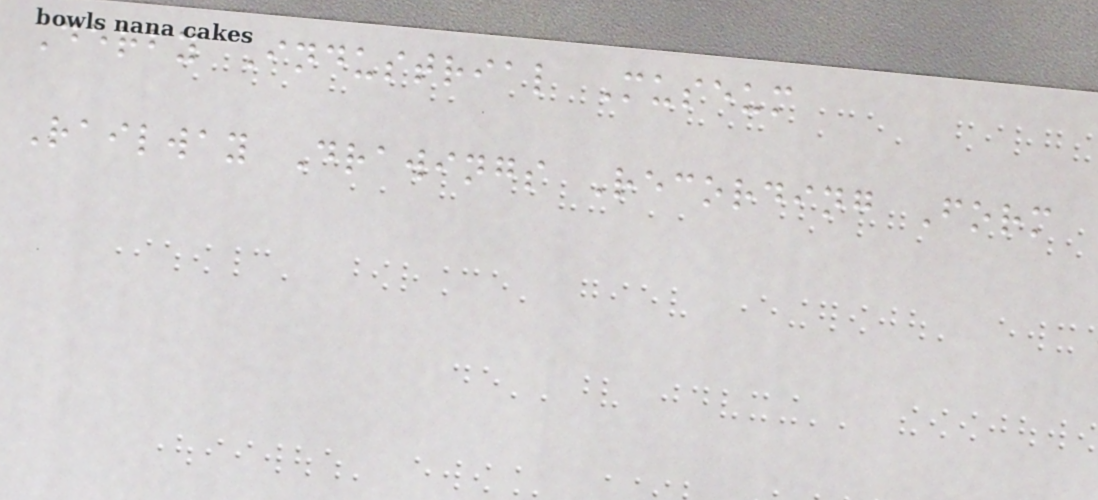Derby Industrial Museum
Railway Drawings Recording Form
